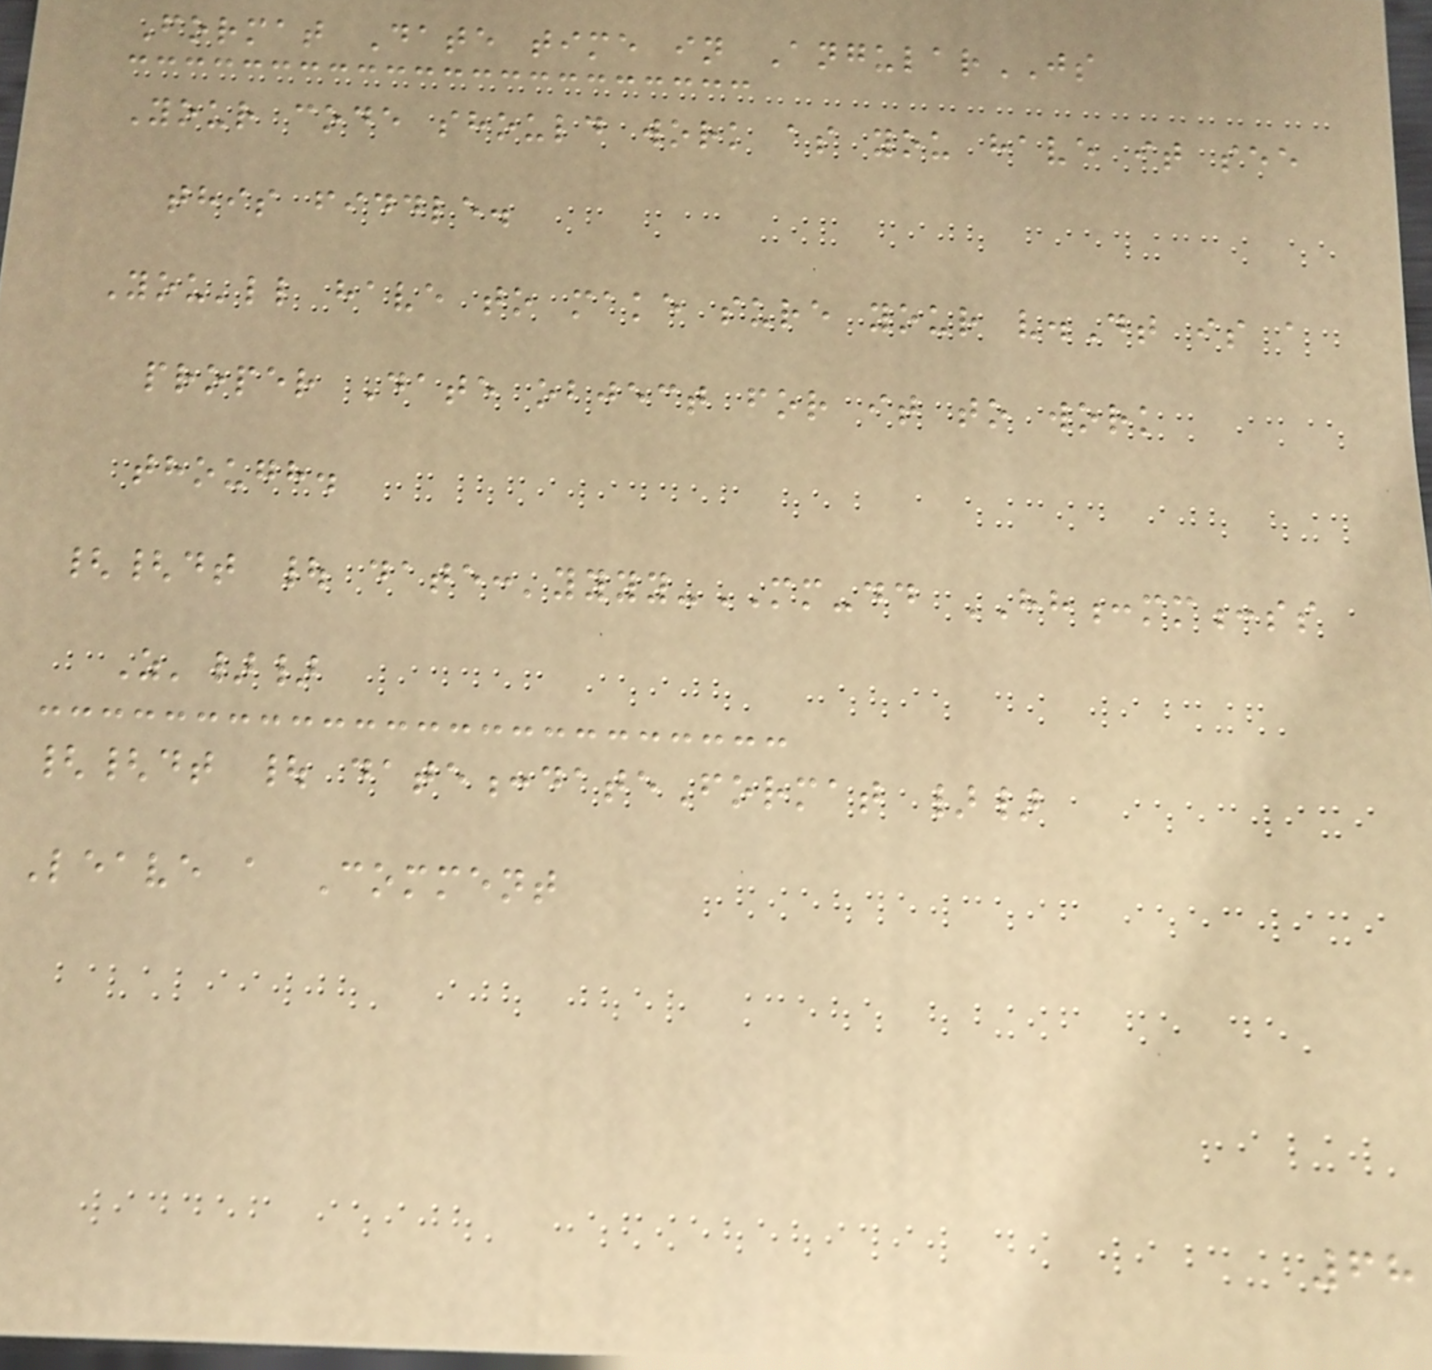Format Date time in AngularJS
Your code should work as you have it see
this fiddle.
You'll have to make sure your v.Dt is a
proper Date object for it to work
though.
{{dt | date:'yyyy-MM-dd HH:mm:ss
Z'}}
{{dt | date:dateFormat }}
Leave a Comment
68
